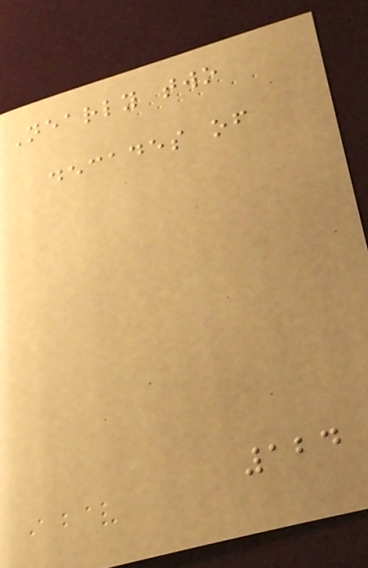Nearly two
decades of
124
